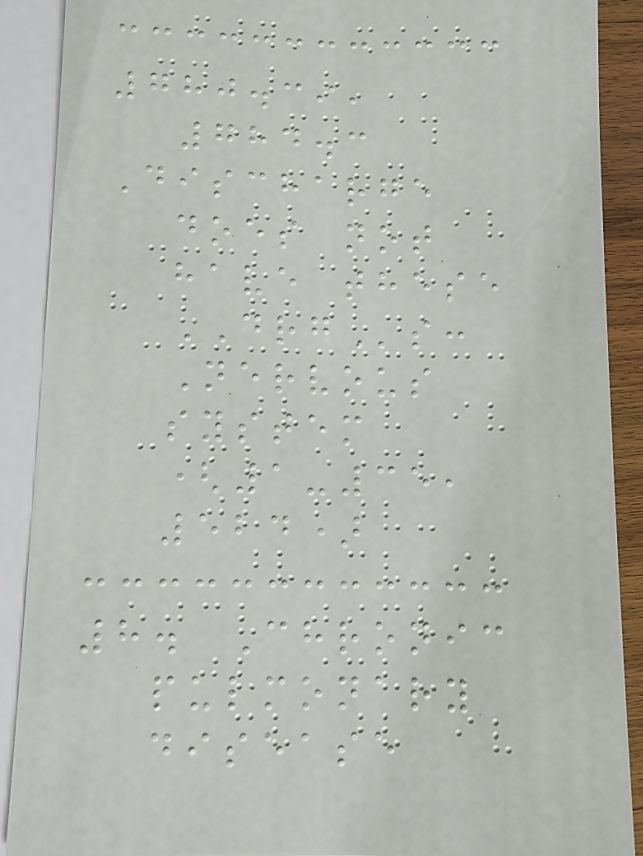780.39,
784.3
Discharge
does not
have these
DRGs:
Nervous
system
(1-35,
524)
8. Chronic
pulmonary
disease
